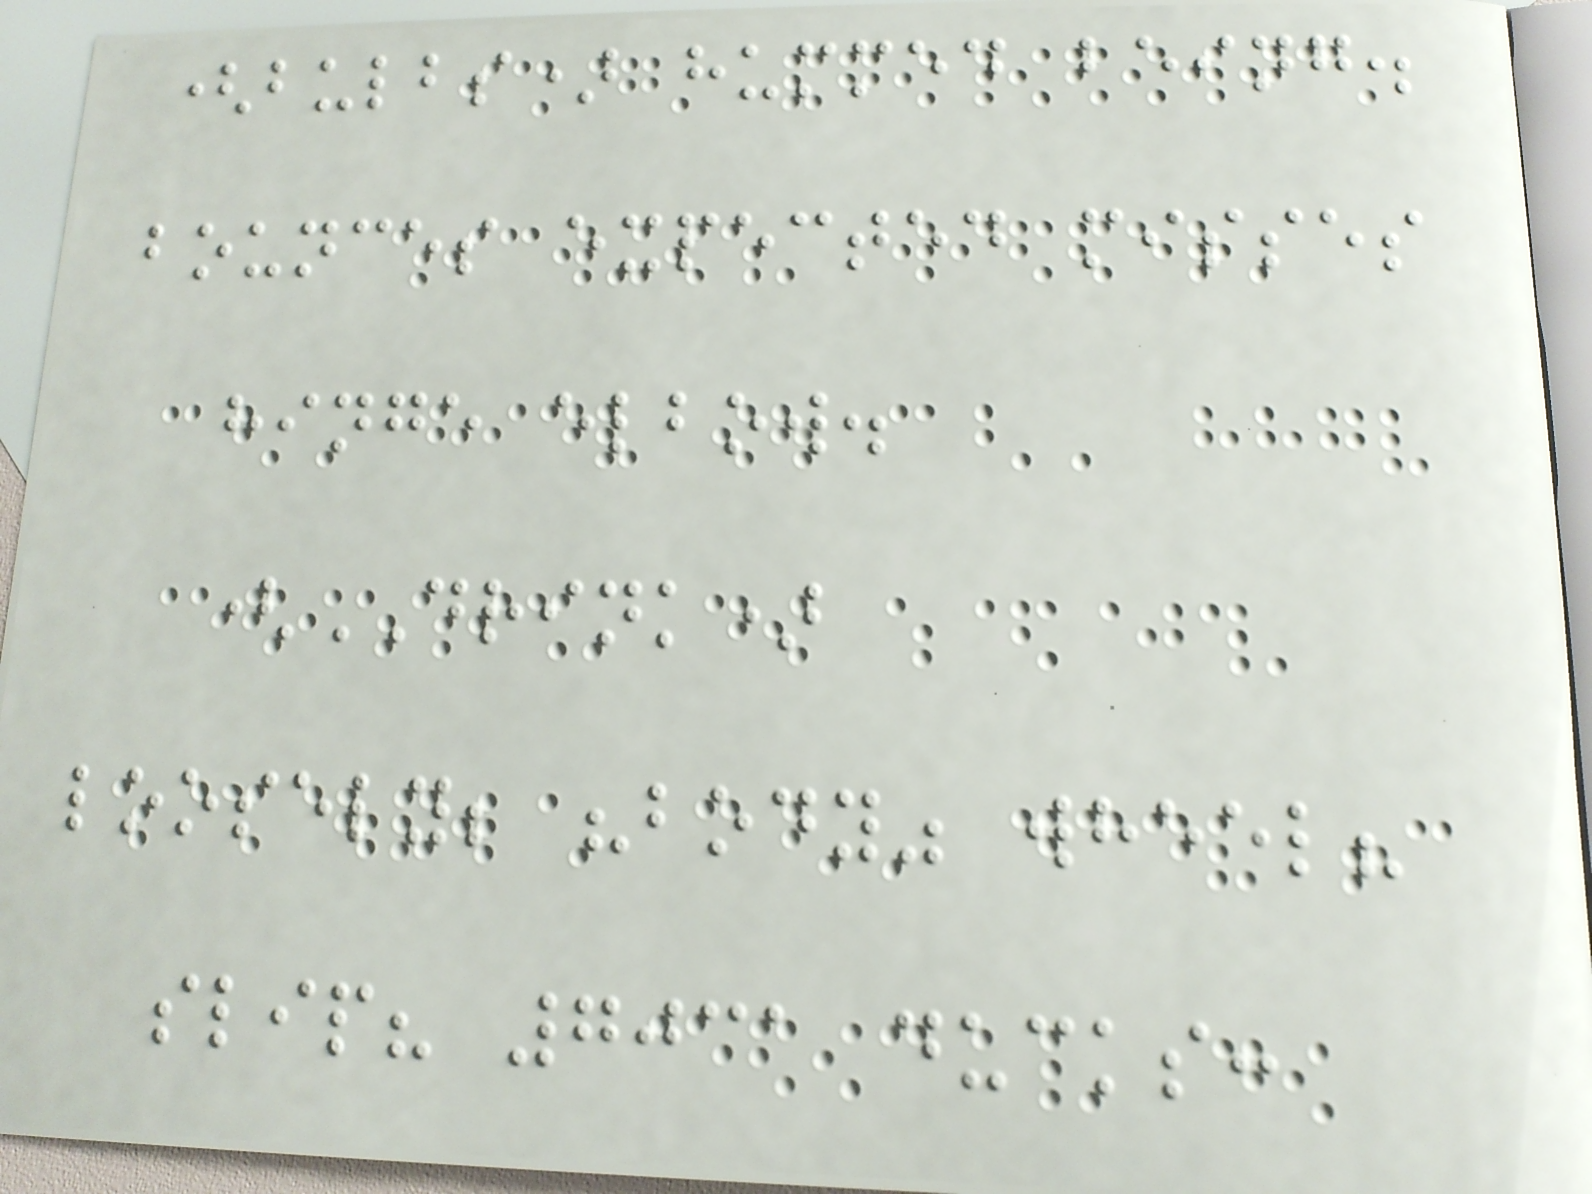(bulbs) hummed being.
bounces expected misses
hinge elbow.
(DRINK)
loosely; "body" wheel?
slip? 7031 ducks:
